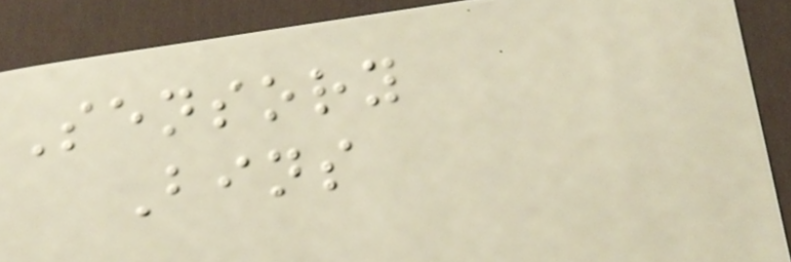Sensory
Bins
